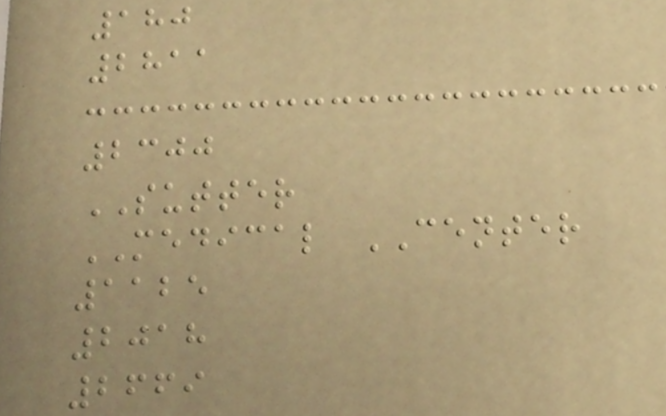180
2811
2300
SUTTER
MEDICAL CENTER
1125
2018
2669
